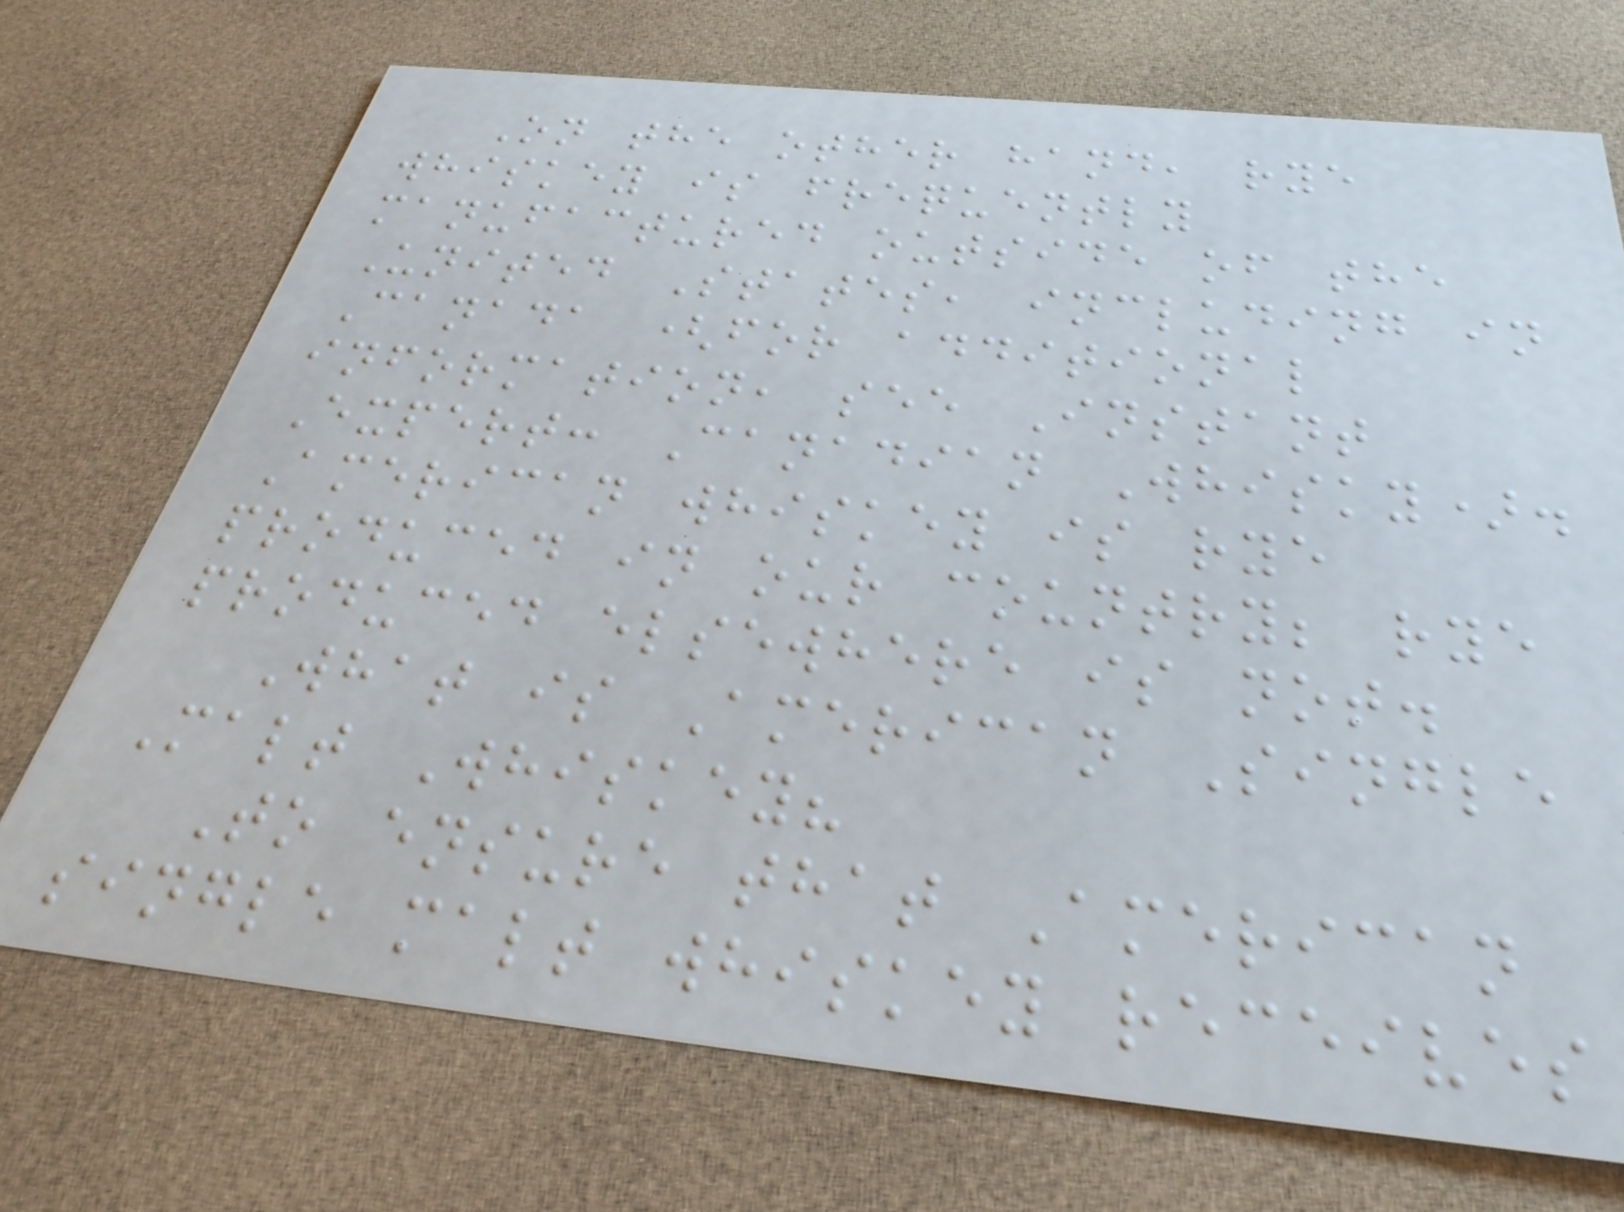On the other hand, rye
whiskey is frequently
manufactured outside of the
United States, including in
Canada (for additional
information, see Instant
Expert: Canadian Whisky).
American whiskey is rye
produced in our country; rye
produced elsewhere is not.
What is American Single
Malt Whiskey?
To ensure that American
single malt whiskey receives
